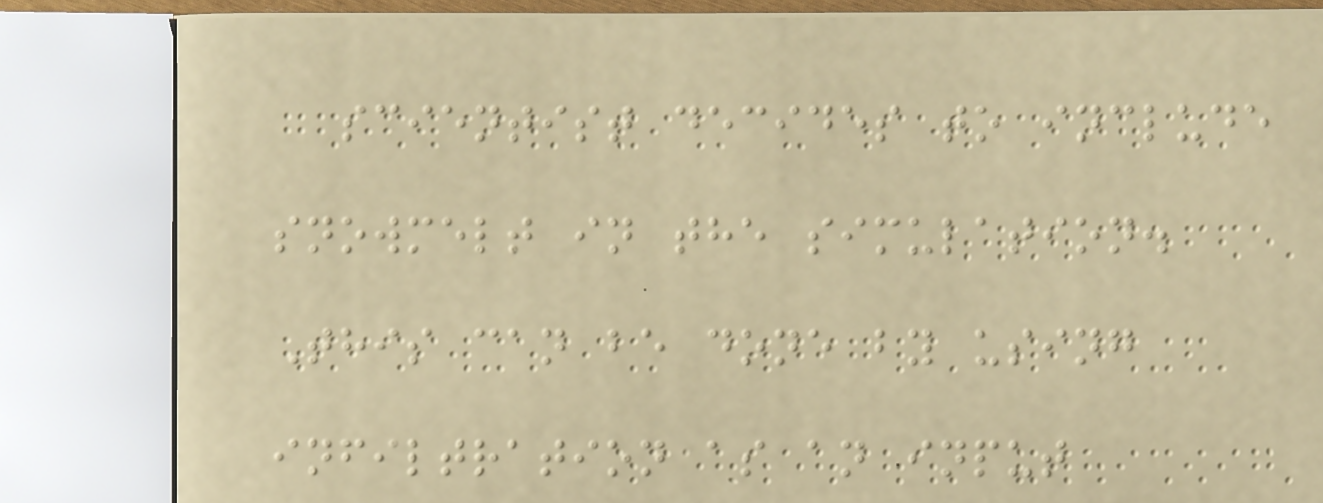scientist decides to include
snowmelt in the simulation.
This can be done by using
infiltration as an input
